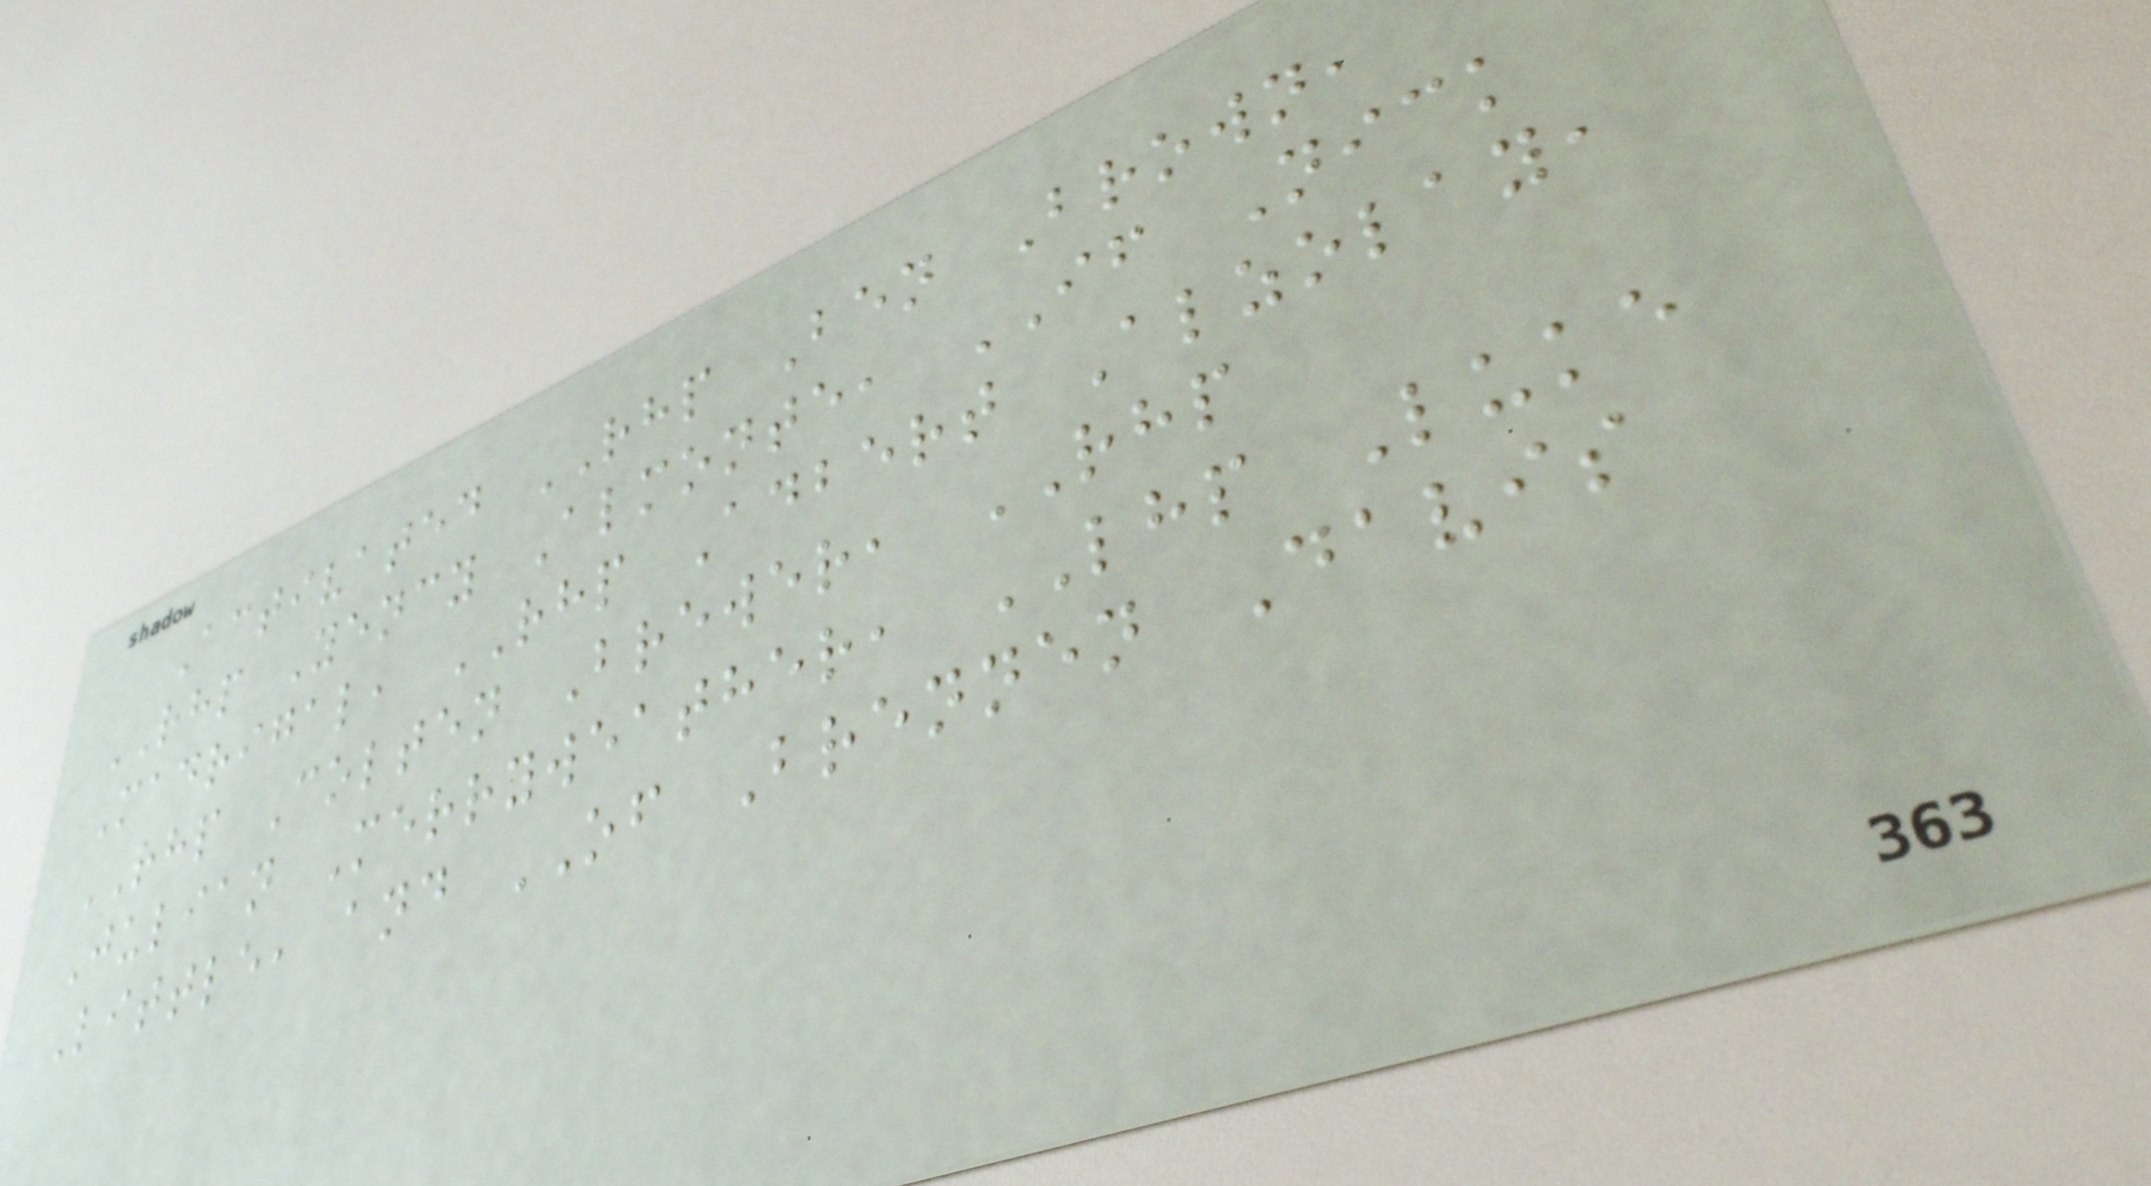Activated RHP Ben Brown,
RHP Yency Almonte, IF Nick
Madrigal, RHP Adbert Alzolay,
RHP Colten Brewer, RHP
Julian Merryweather, LHP Luke
Little, and OF Brennen Davis
